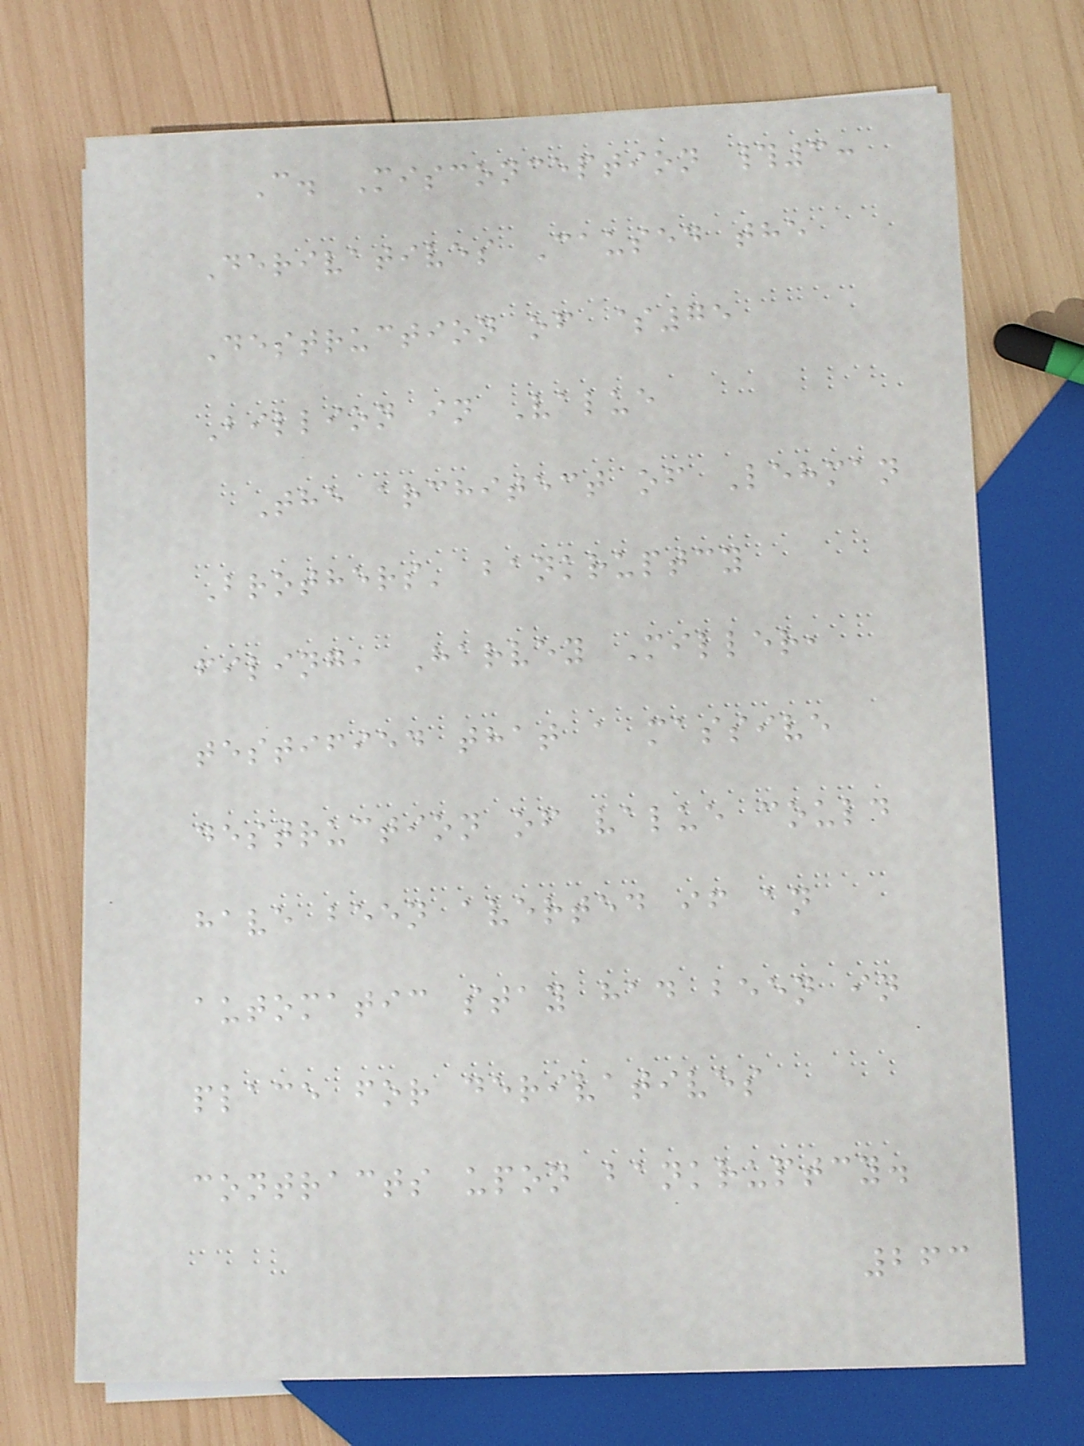C. Misconception #3:
Derivatives Caused the
Destruction of $75
Billion in Value
The architect of Lehman
Brothers' bankruptcy
filing, Harvey Miller,
testified that a massive
destruction of value could
have been averted if an
automatic stay had been in
place for derivatives
contracts upon bankruptcy.
263
